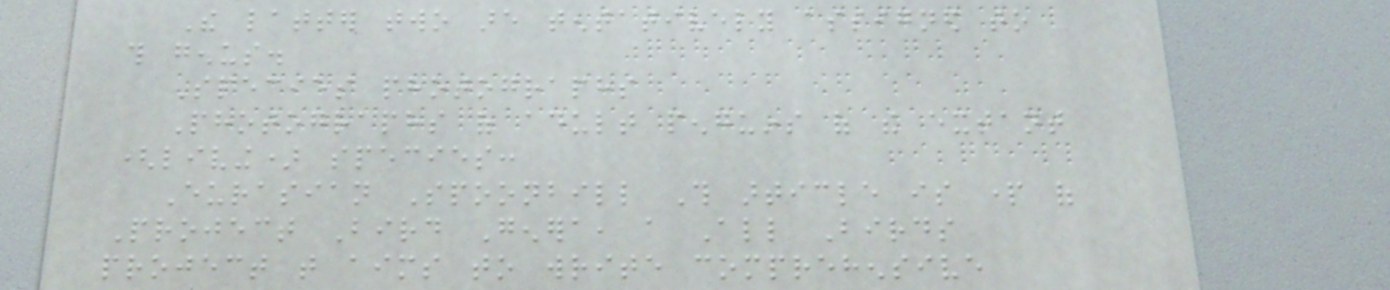The latter two are tentatively assigned to
this genus.
Species photographs
Photographs of adult penguins of the extant
(living) species:
Eurasian Spoonbill This article is part of
Project Bird Genera, a All Birds
project that aims to write comprehensive
